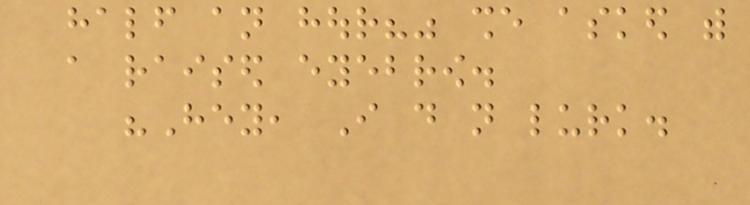half an hour?" she asked with
a raised eyebrow.
"Hey, I do not lurk.
